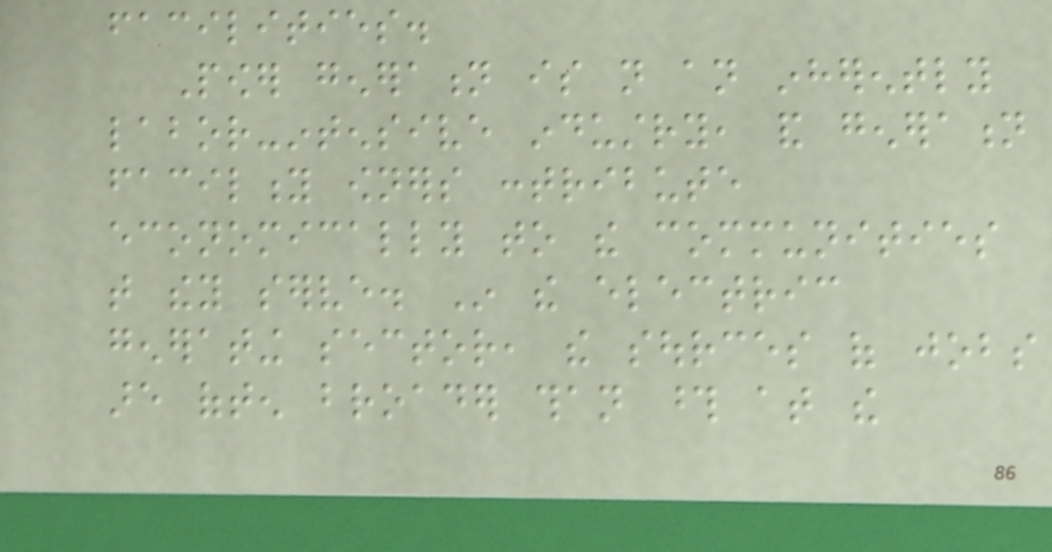facilities.
Power generation is not an inherently
labor-intensive industry, and generation
facility owners contribute
economically to the communities
that they serve. In the electric
generating sector, the sources of jobs
are often broader than those at the
